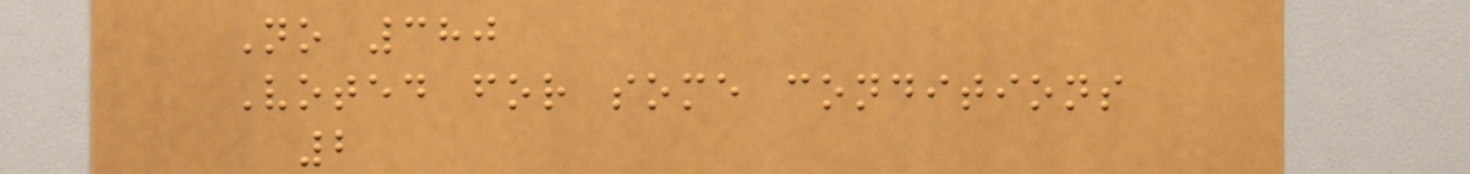No 380
Voted for some conditions
2
